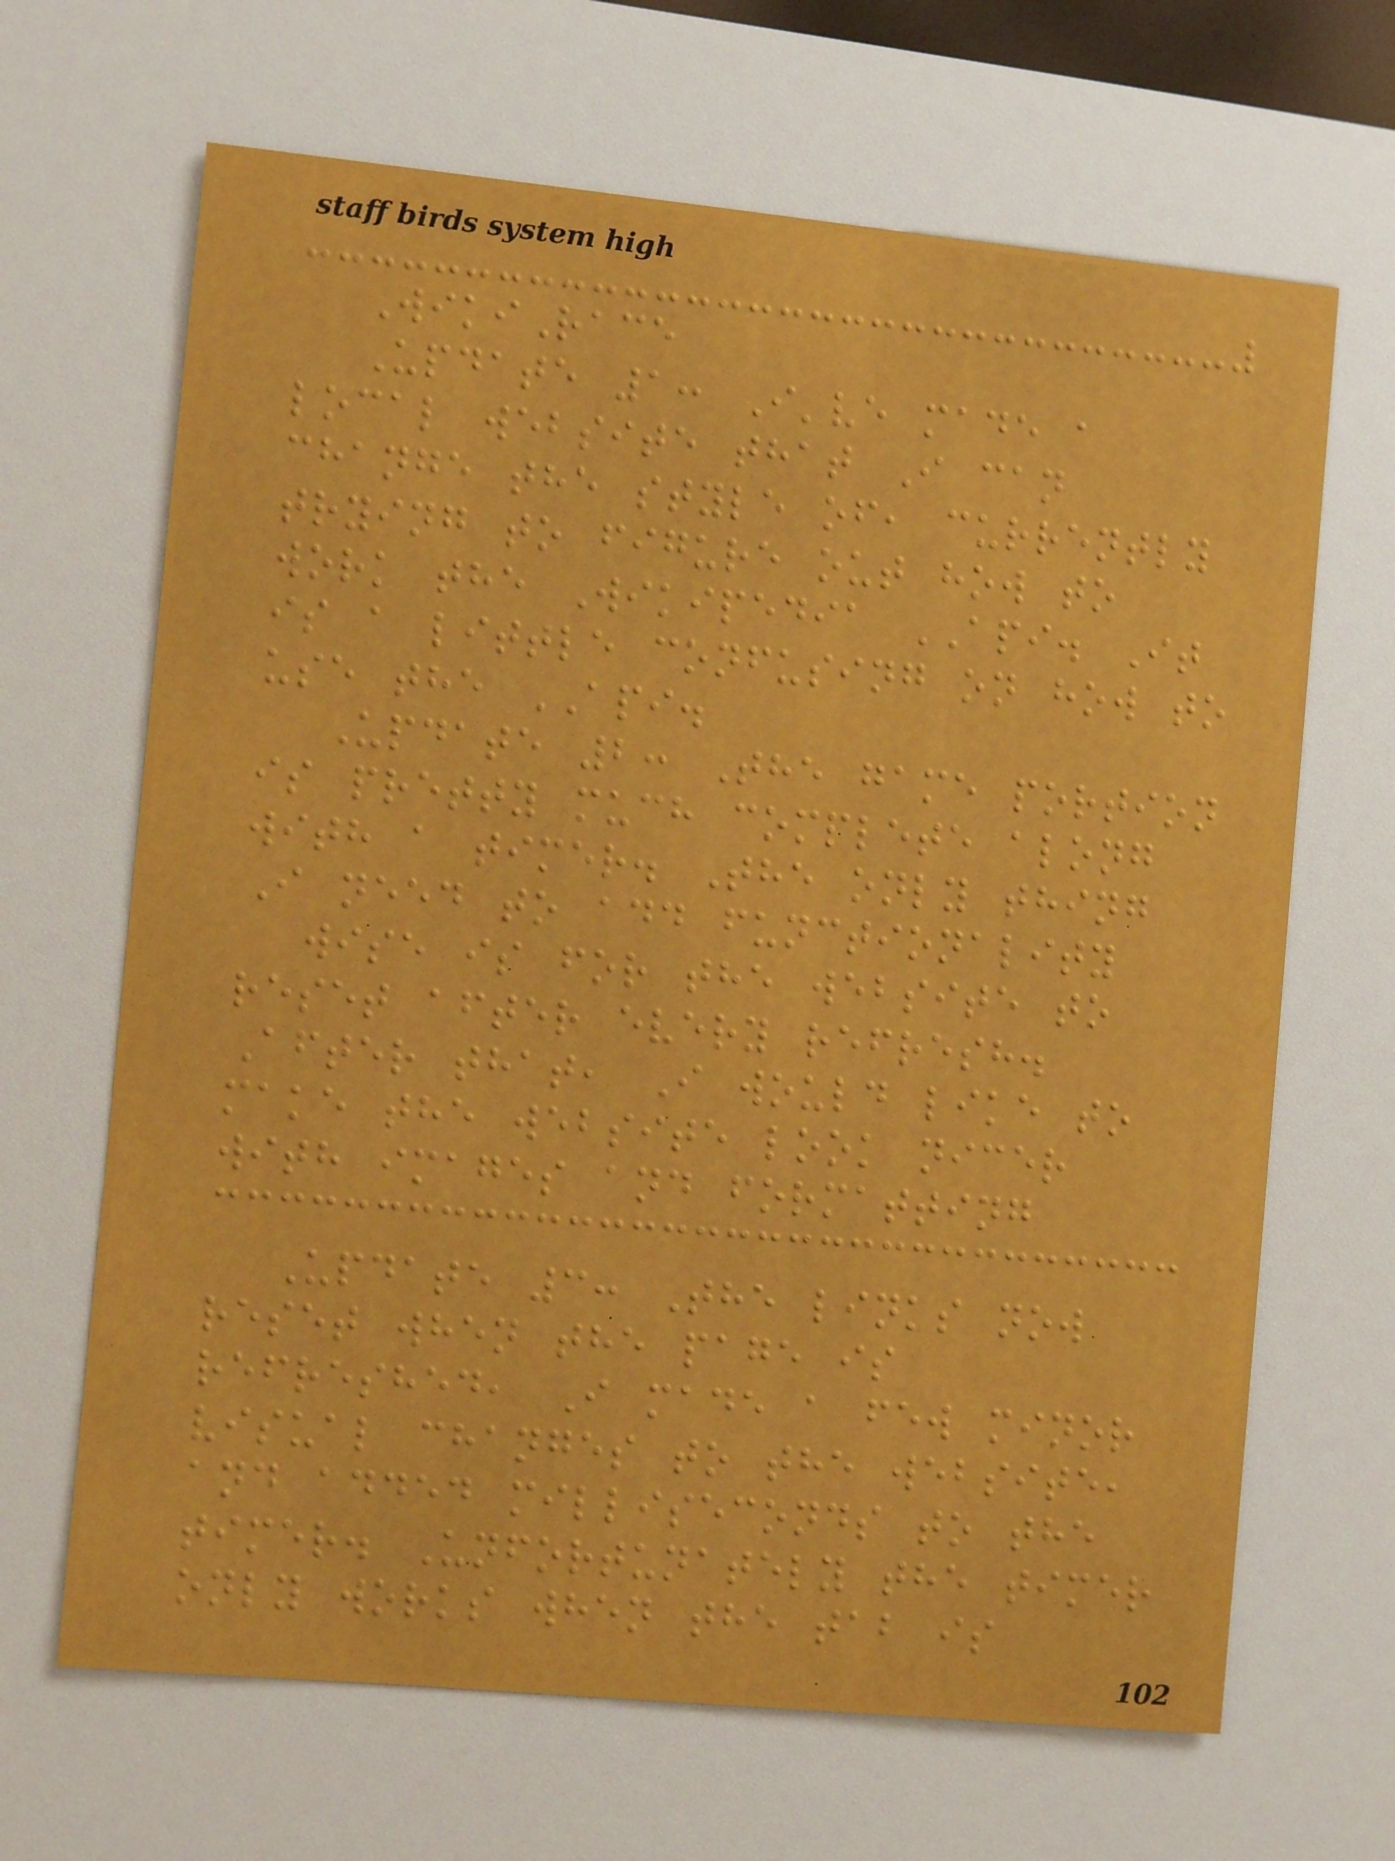WikiRace
Update 1: I've made a
local website that I can
change the style of, currently
trying to figure out how to
work the Wikipedia API. It
is a little confusing on how to
use the API.
Update 2: The game portion
is pretty much complete along
with a timer. The only thing
I need to add functionality
wise is for the website to
reset after every refresh.
After that, I would like to
make the website look nicer
with images and formatting
Update 3: The links now
reset when the page is
refreshed, I made a few minor
visual changes to the website,
and added milliseconds to the
timer. Unfortunately the timer
only works when the tab is
